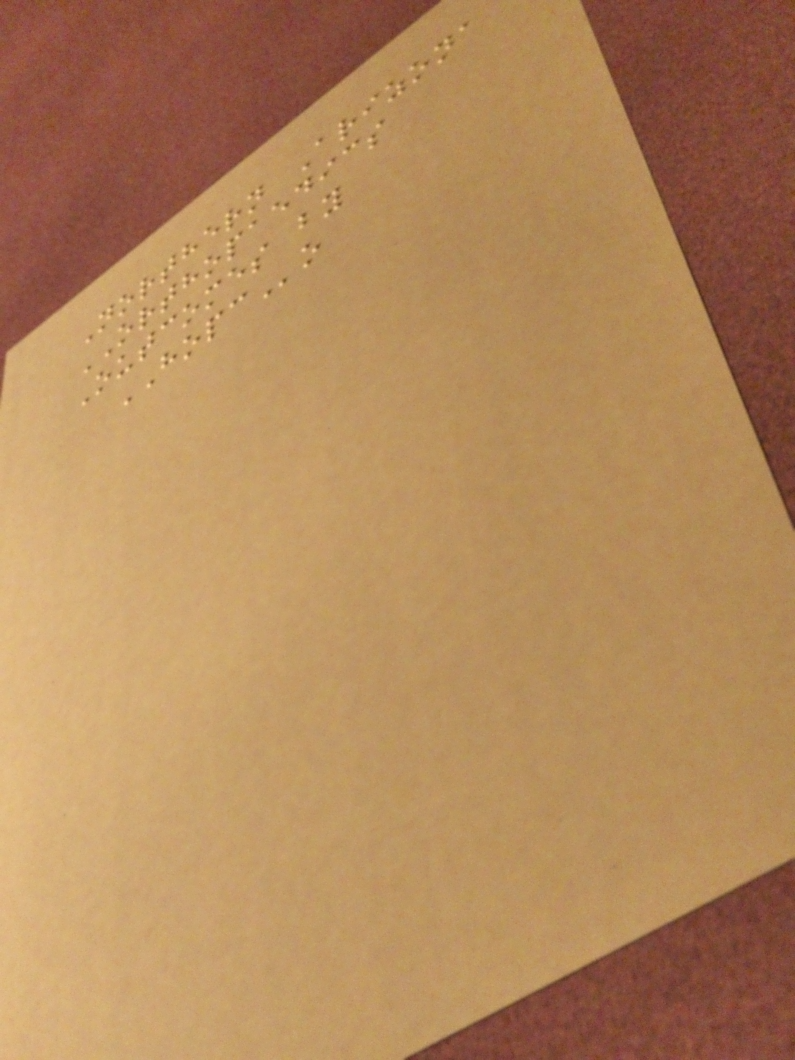Northern Arizona
ORTHOPAEDICS
Outcomes by
HOPCo
